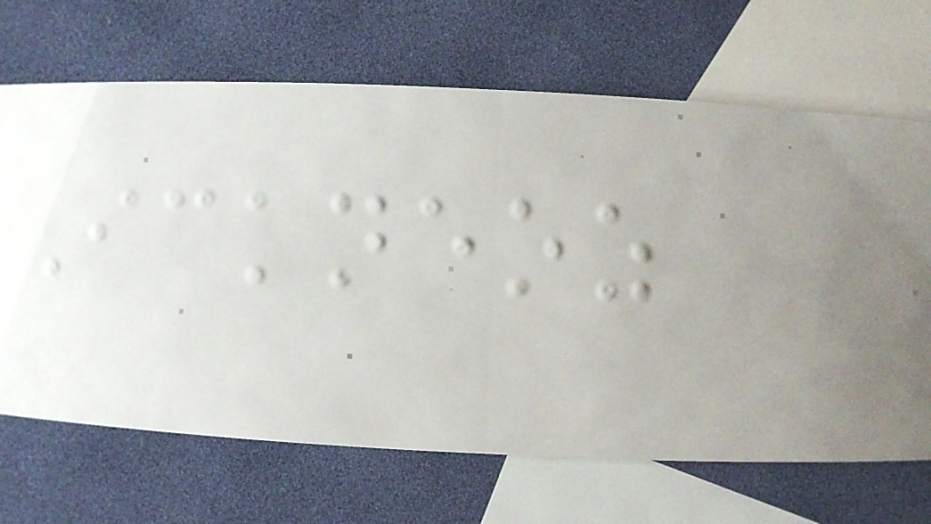Ickneoz
